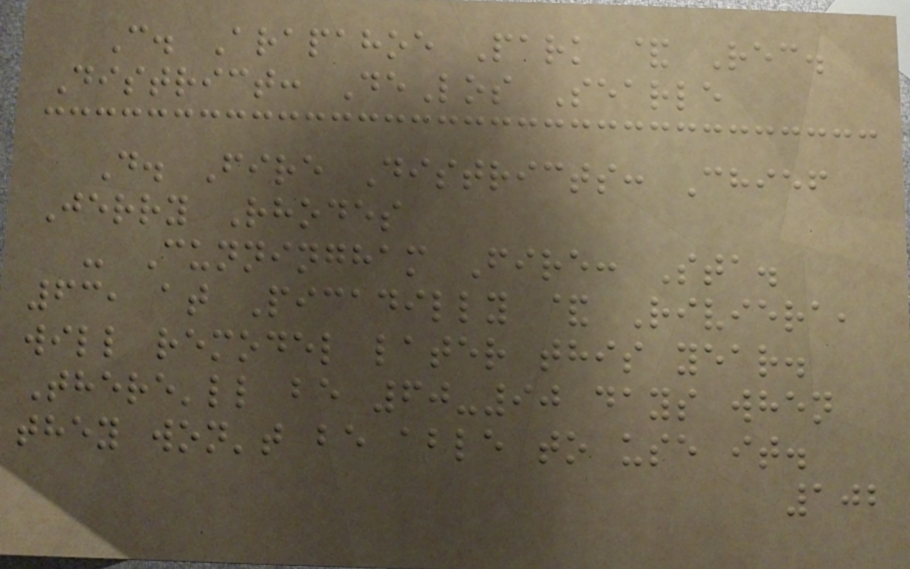C. Arapahoe Park & Rec.
District: DeLos Searle
D. Fire Districts: Chief
Jerry Rhodes
- Cunningham Fire: Sta.
63, at Picadilly & Riviera,
will remodel later this year.
There'll be 60-90 days when
they won't be able to use it.
102
